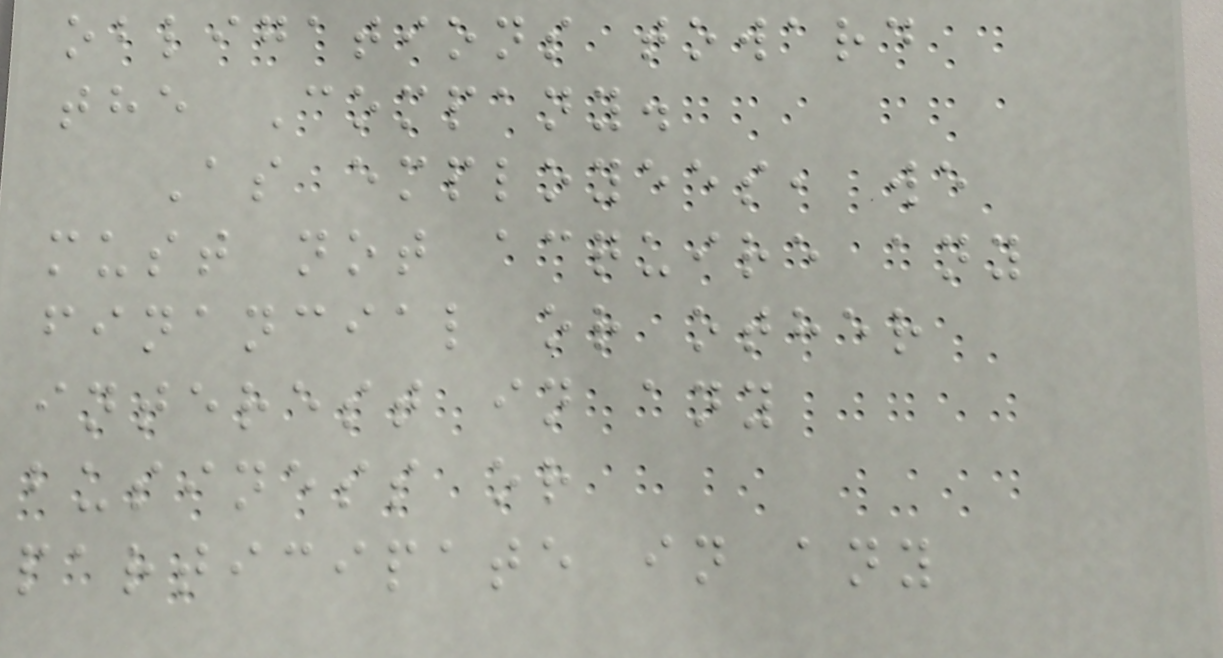obligations toward
the Company.
As employees, we
must not acquire any
financial or other
interest in any
business or
participate in any
